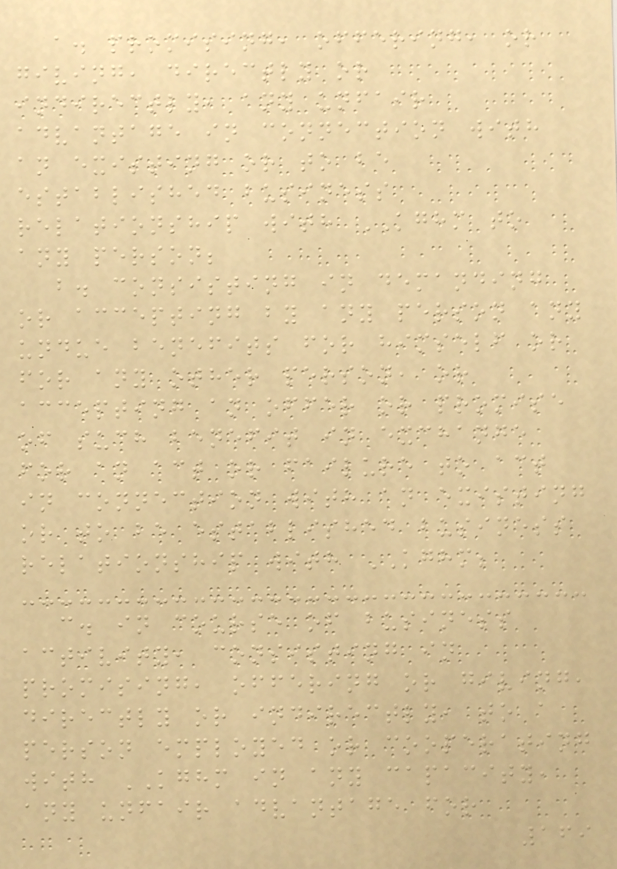a. promising, offering, or
giving, directly or
indirectly, any unfair
advantage in connection with
an existing or to be
established business
relationship with KGHM to
any person;
b. consisting in demanding
or accepting by any person any
undue benefits for himself or
for any other person, or
accepting an offer or promise
of such benefit in exchange
for an act or failure to act
in connection with an existing
or to be established business
relationship with KGHM;
c. in course of business
activity, consisting in
promising, offering or giving,
directly or indirectly, to a
person employed or cooperating
with KGHM in any capacity,
any unfair advantage for
169
